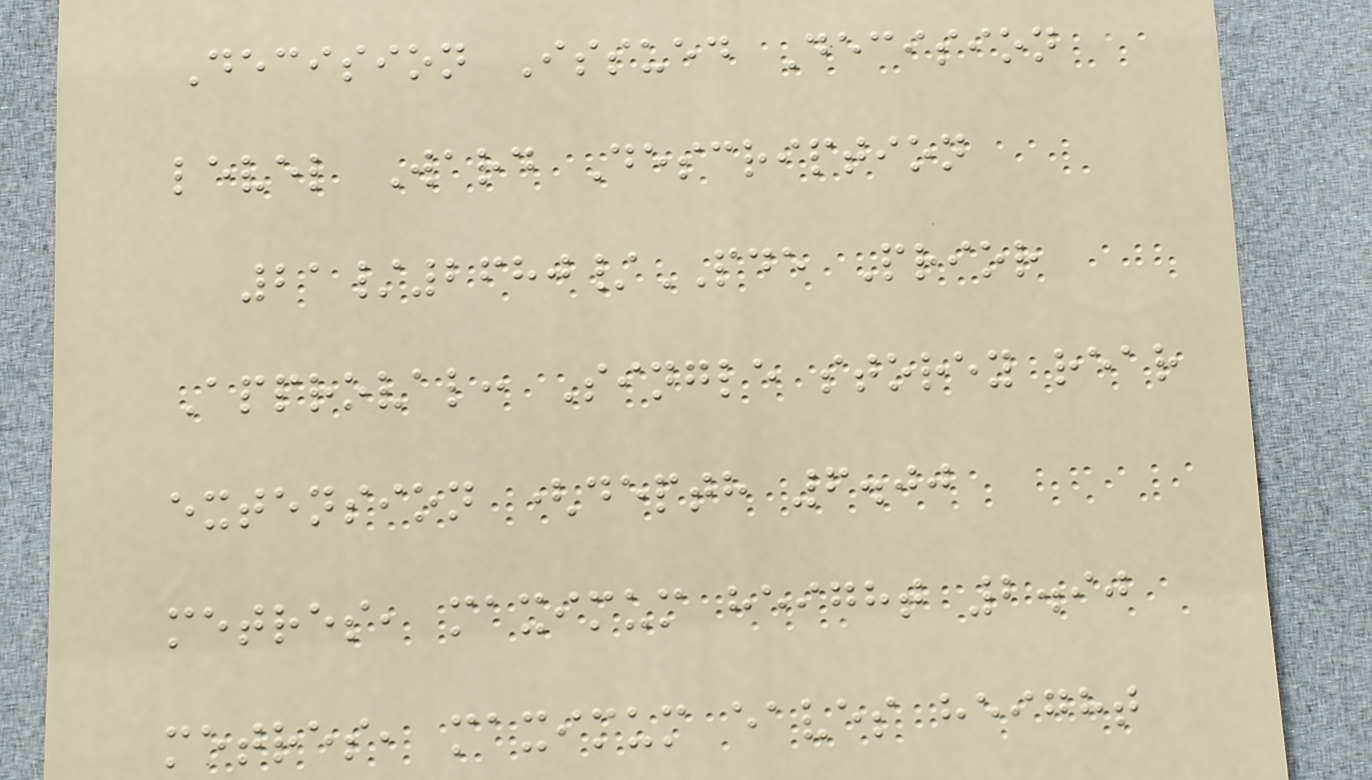Decision Issued Decision
level Ward Description
21/2680/PDE Prior
Approval: Single storey rear
extension (depth 6.00
metres, maximum height 2.90
metres, maximum eaves height
